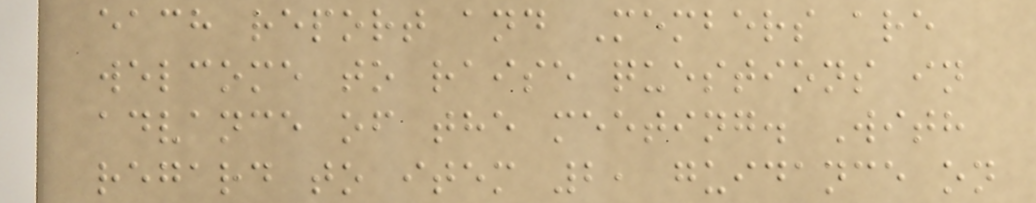each report and Members are
welcome to raise questions in
advance of the meeting. With
regard to item 2, guidance on
